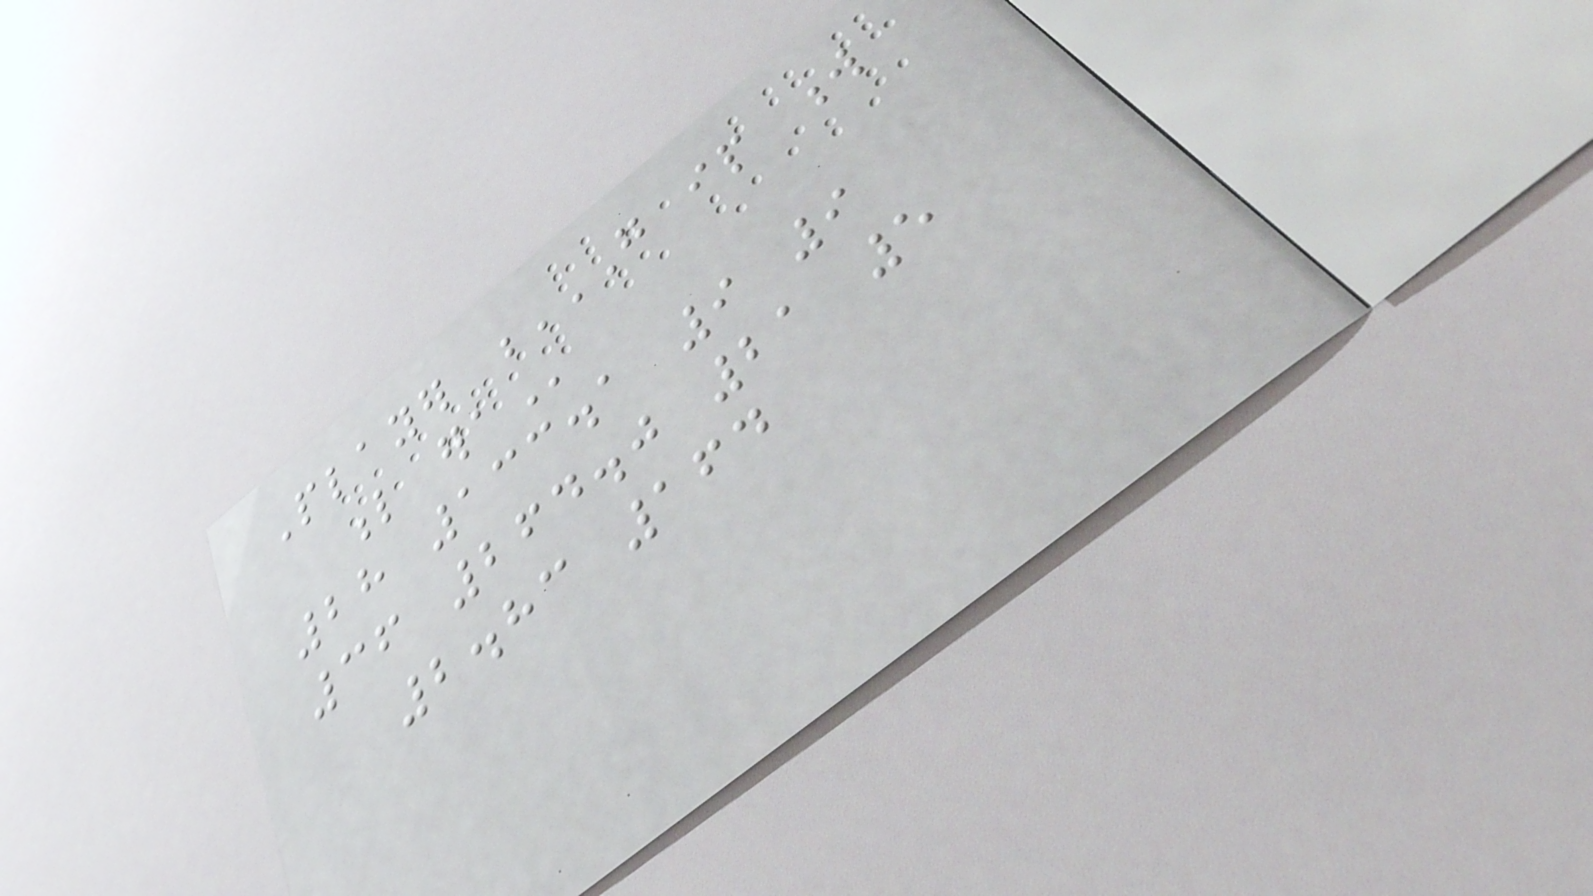Player G IP W
L ERA
28 133.1 9 9
36 264.0 21 5
2.83 164
